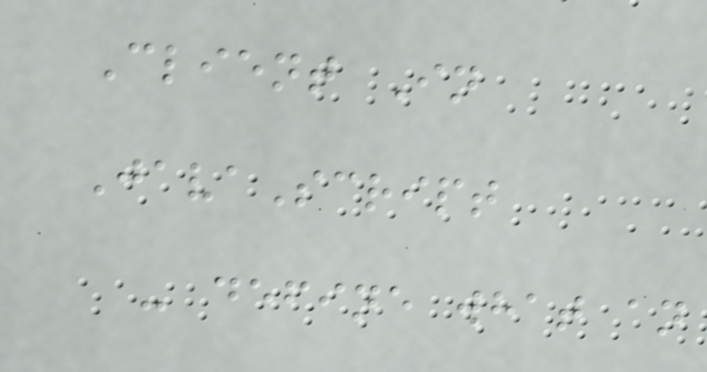Client In
JavaScript
- define what an
